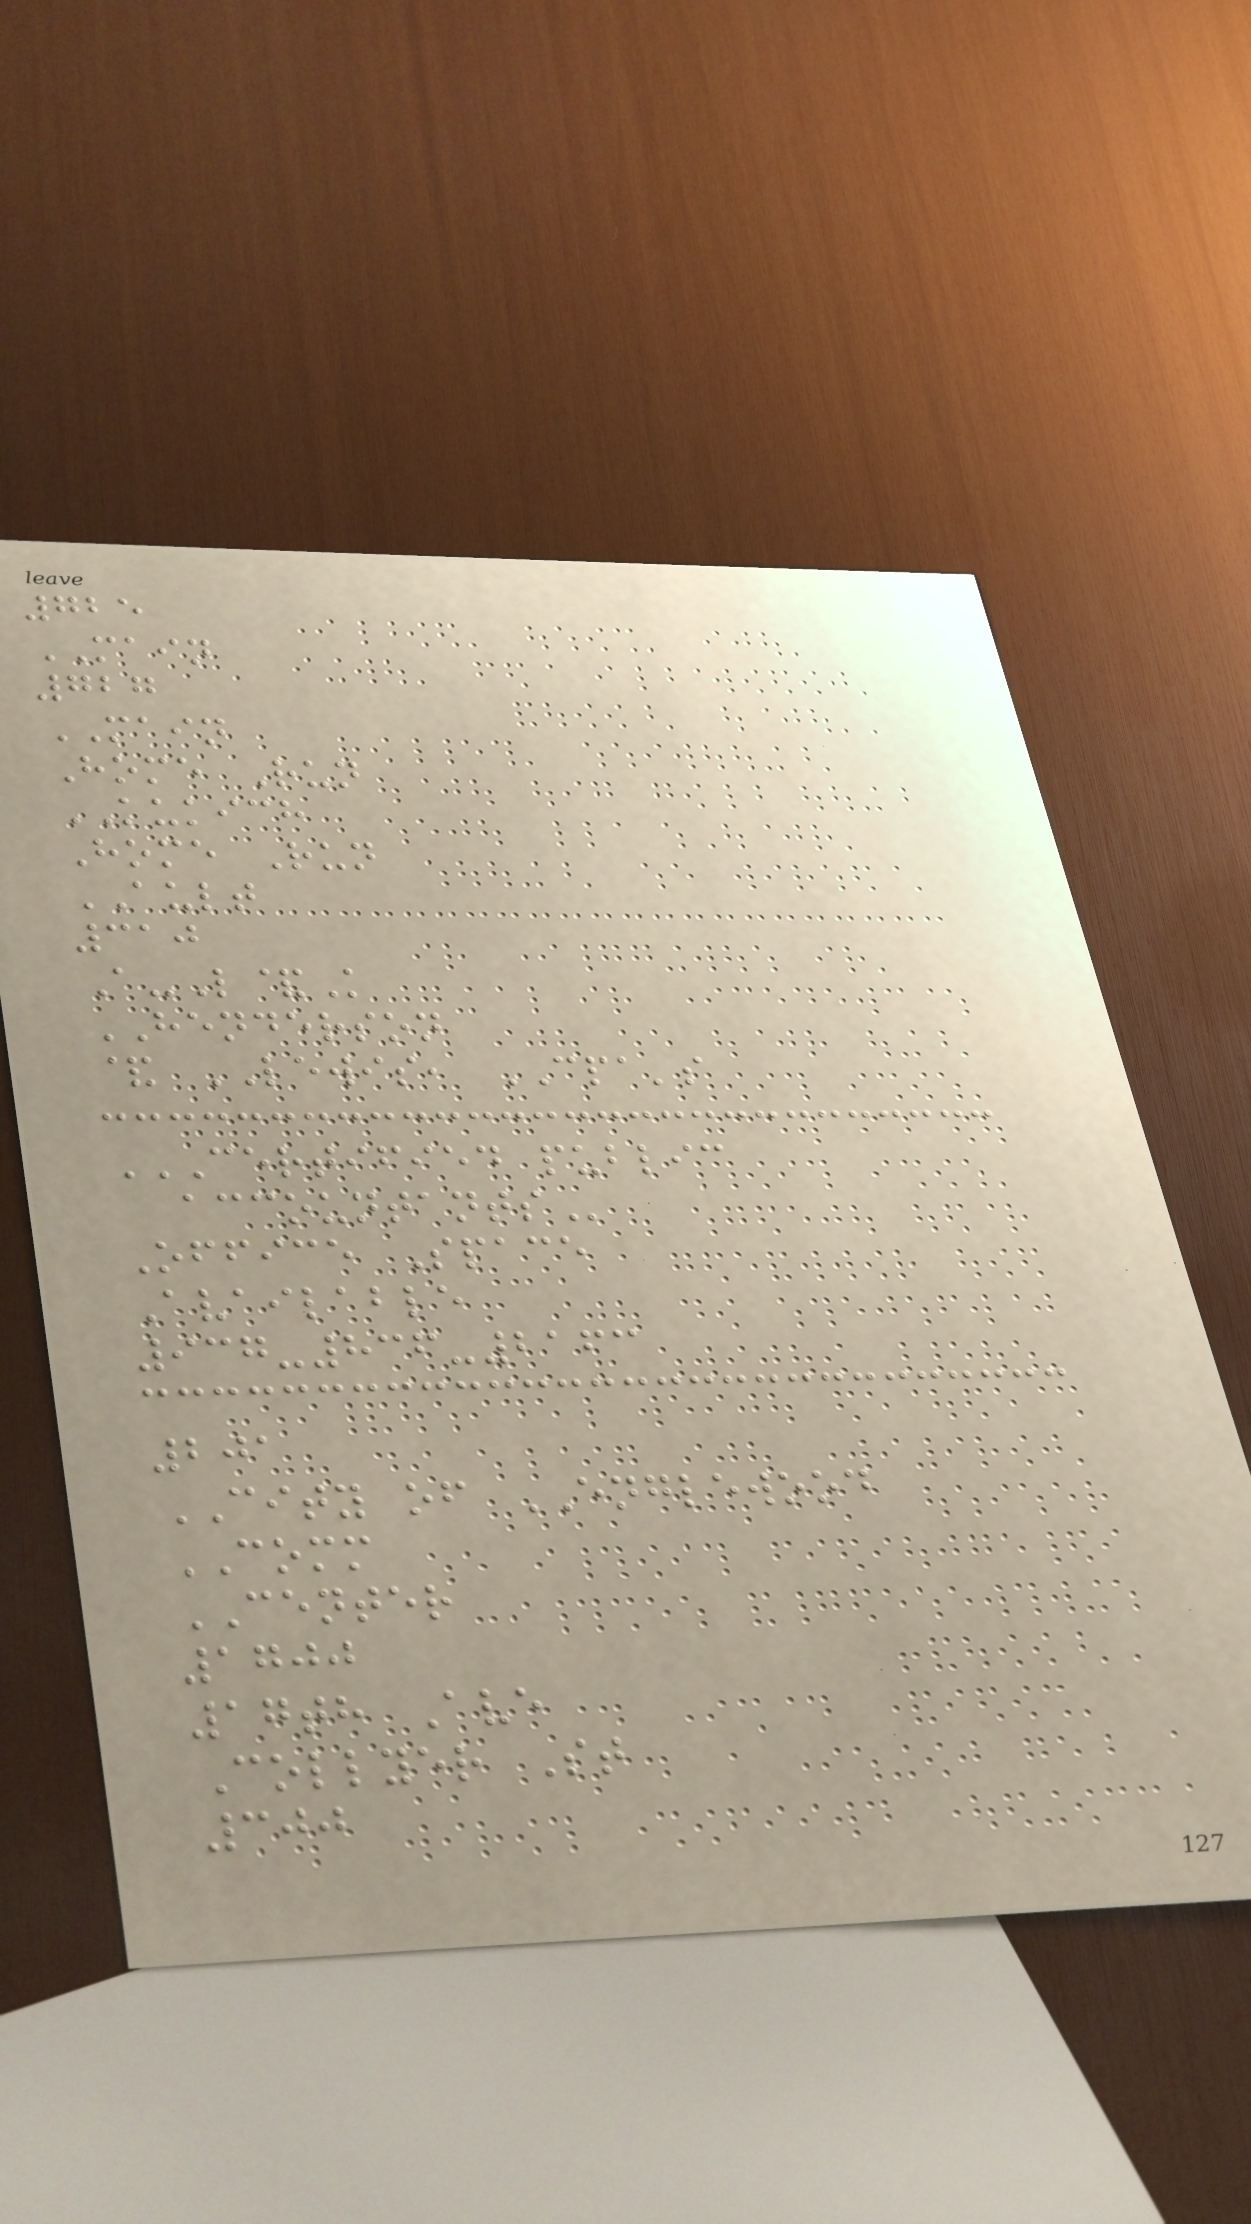725
MAIN
727
MAIN
Home Run
KUKICH
Home Run
AULT
310
A-L&K
HENDERSON
& LEWIS, CPA's
CERTIFIED PUBLIC
ACCOUNTANTS
Office Space
Available
937-836-2163
201
CITY of ENGLEWOOD
COMM
CENTER
1700
17th Ave
Collyer St
300
